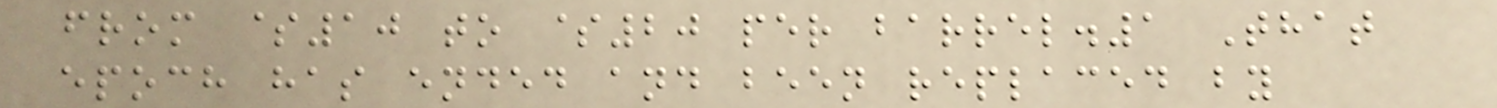from $10 to $20 per barrel.1 That
epoch has ended and been replaced by
